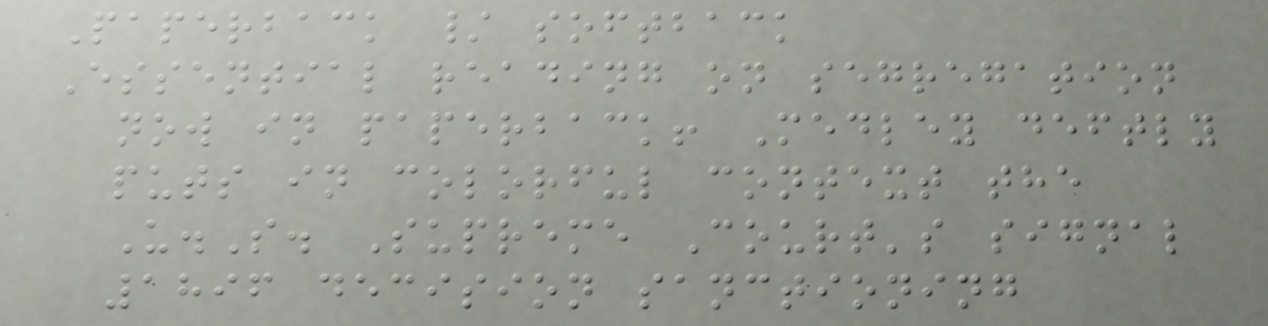Paperback / softback
Essential reading on segregation
now in paperback! Medley deftly
puts in colorful context the
U.S. Supreme Court's signal
1896 decision sanctioning
